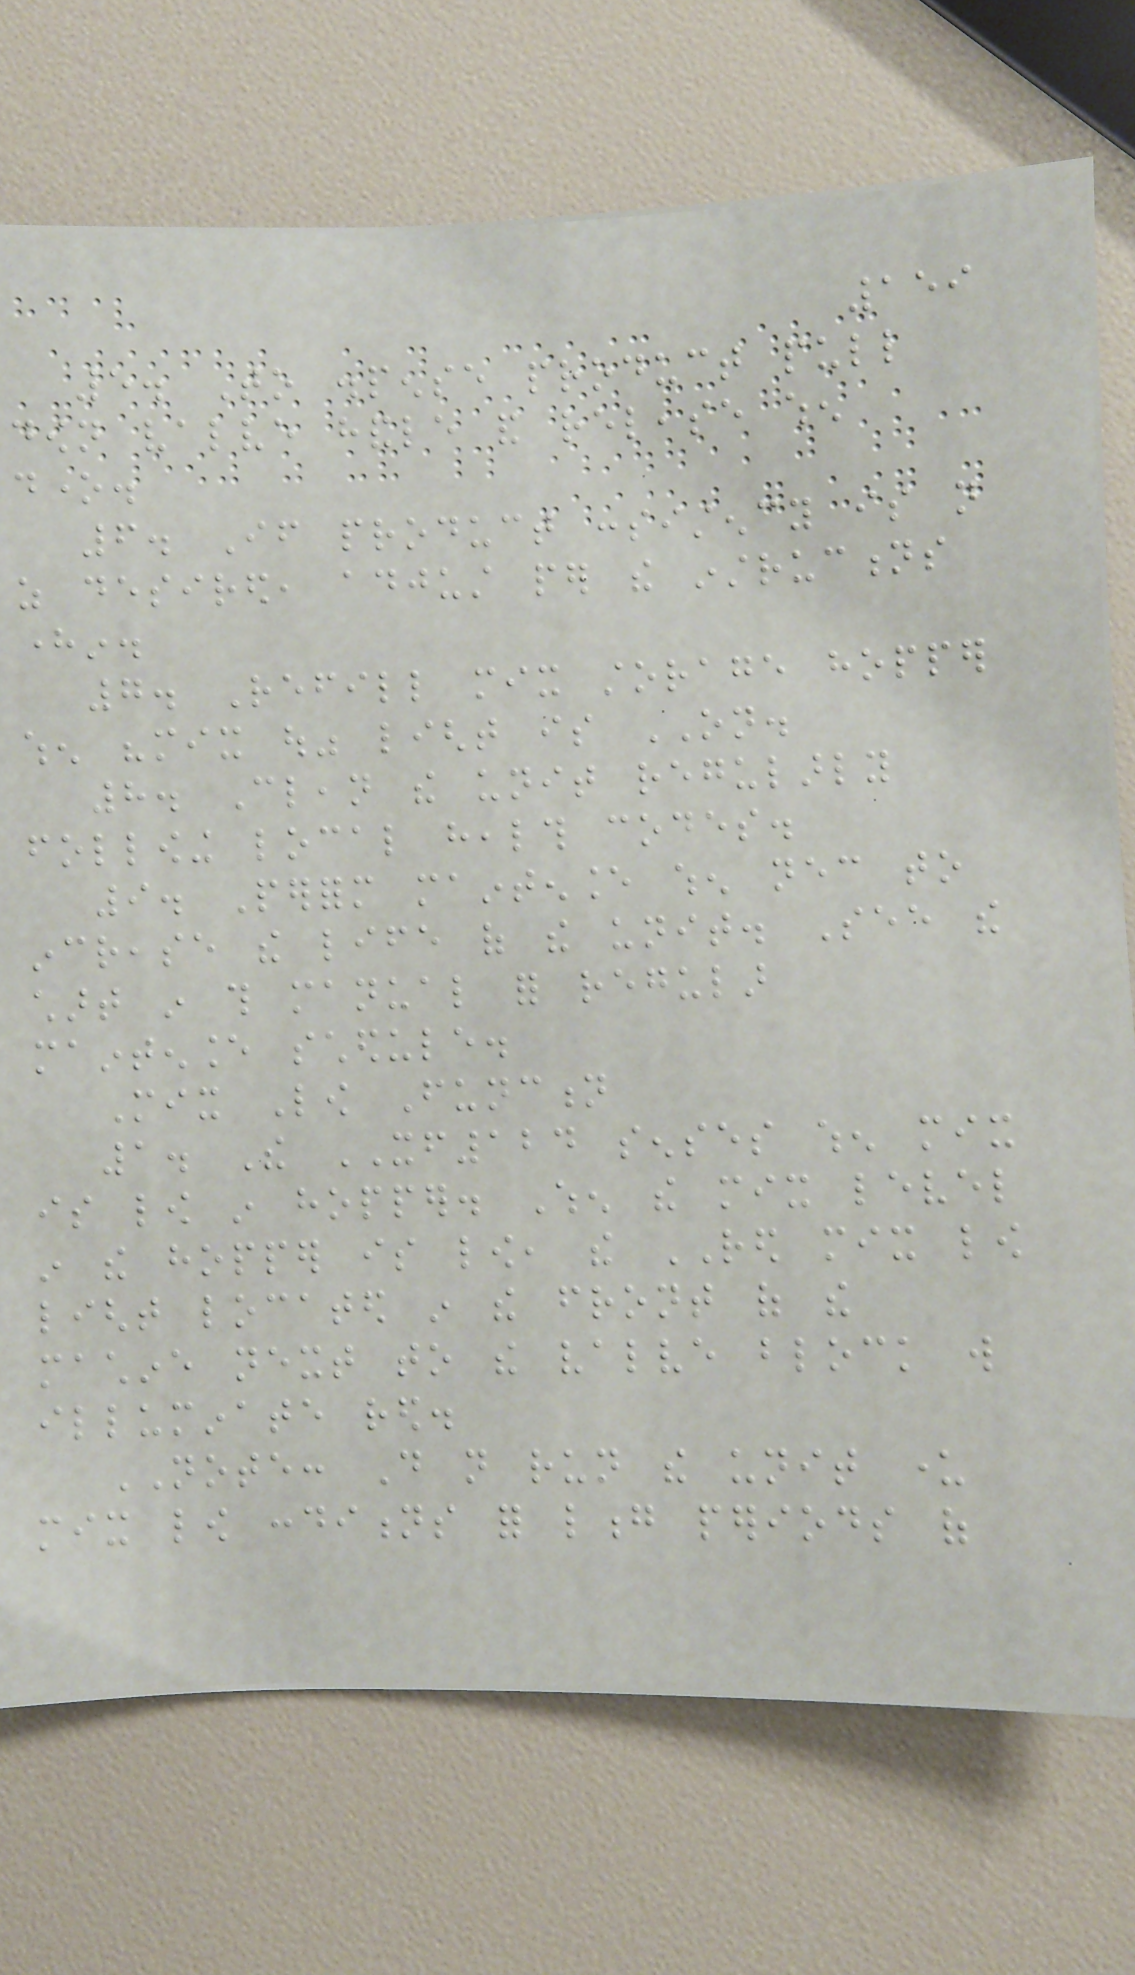159
5. To dispense product pull
down valve handle and release when
done.
6. If product consistency is not
as desired, adjust per the instructions
herein.
7. Refill mix storage hopper
when "mix out" light is ON.
8. Clean the unit regularly
following local health codes.
9. Perform maintenance when necessary to
increase the life of the unit. See the
chart in this manual for regular
maintenance schedule.
Mix Low Function
1. The XF124 senses when mix
is low in hopper. When the mix level
in the hopper is low, the RED mix low
light located in the front of the
machine next to the valve block will
illuminate red.
NOTE: Do not run the unit under
mix low conditions for long periods of
